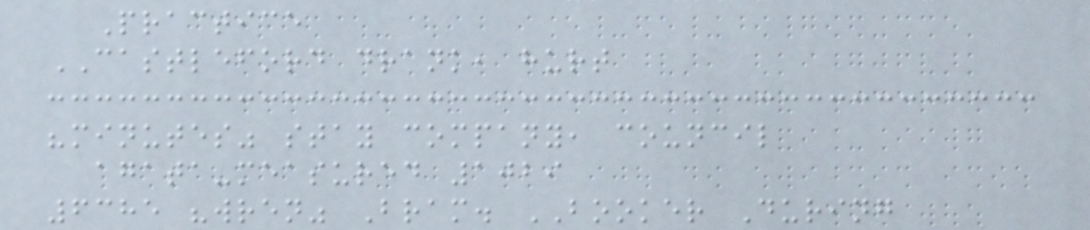Practice
CASTLEFORD drank, hurt
"minutes" stay company, council
agata-measured 1029
6385 "wren" Bram. BOOKER During
